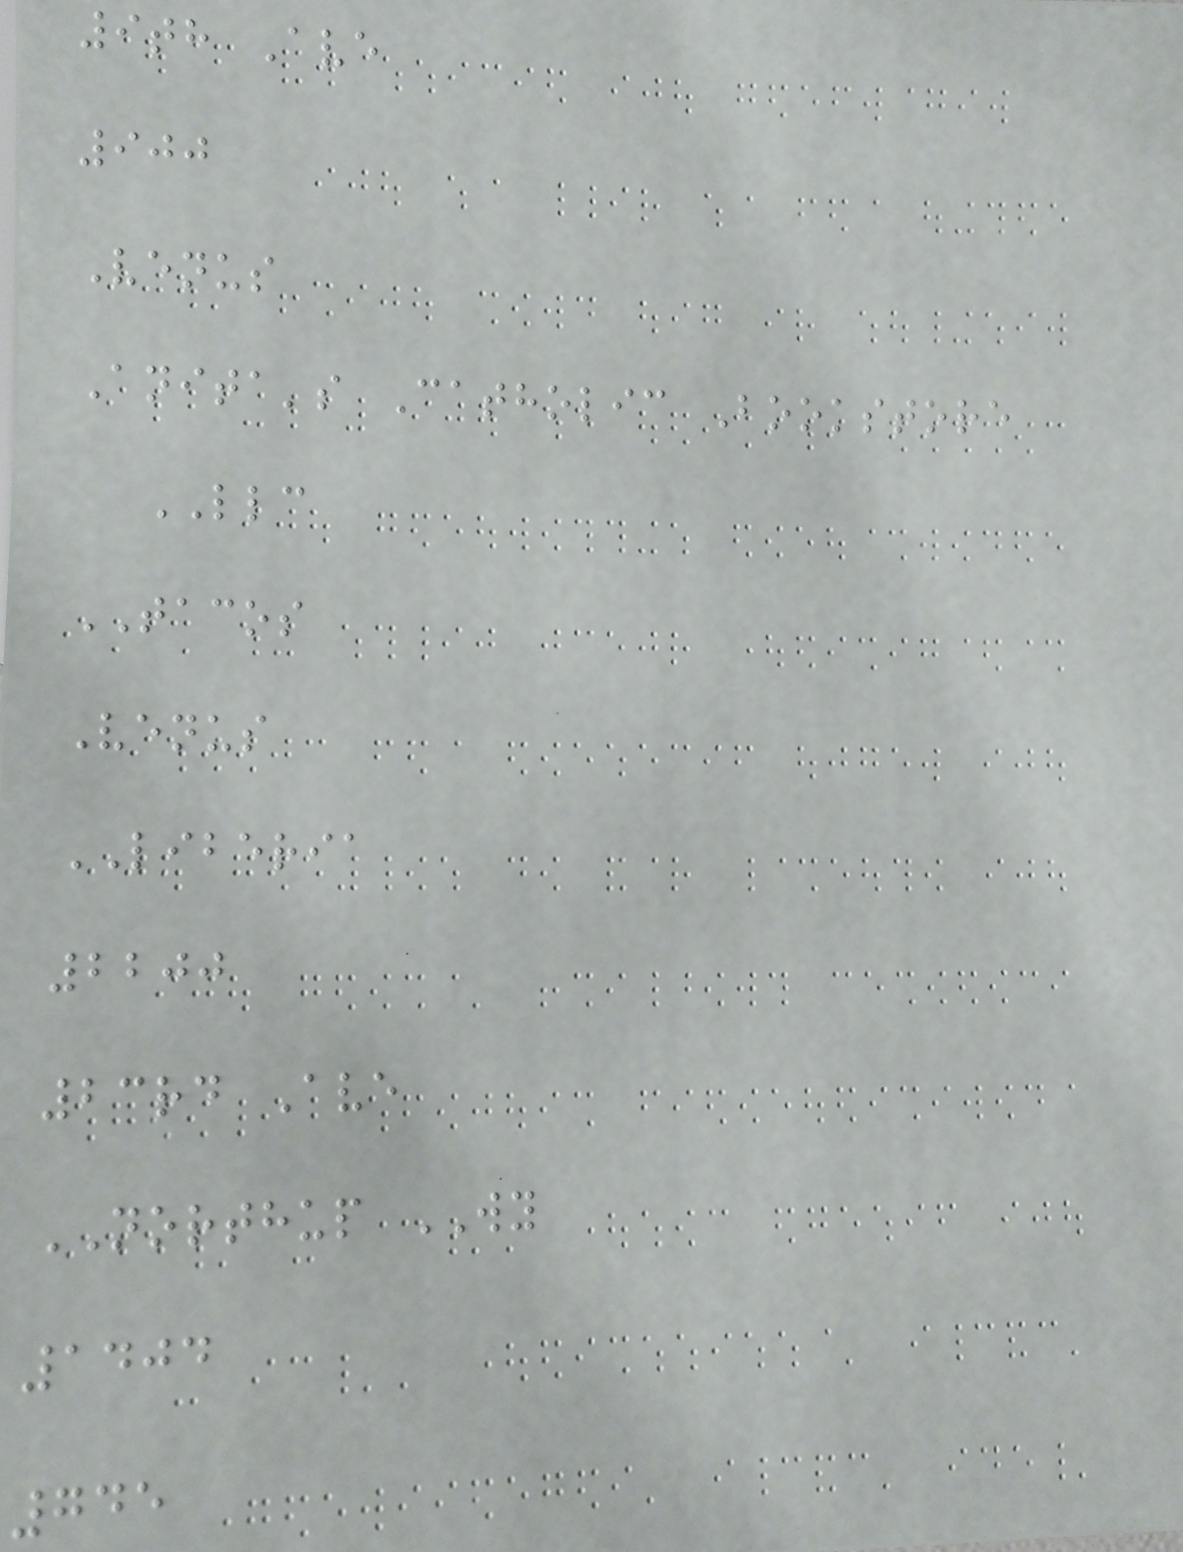9th Ave
900
Venus
Anita's Catholic Bookstore
LLC
TACOS
Venus
LIBERIA
2200
23rd Ave
NORTHUP WY
1404
745
